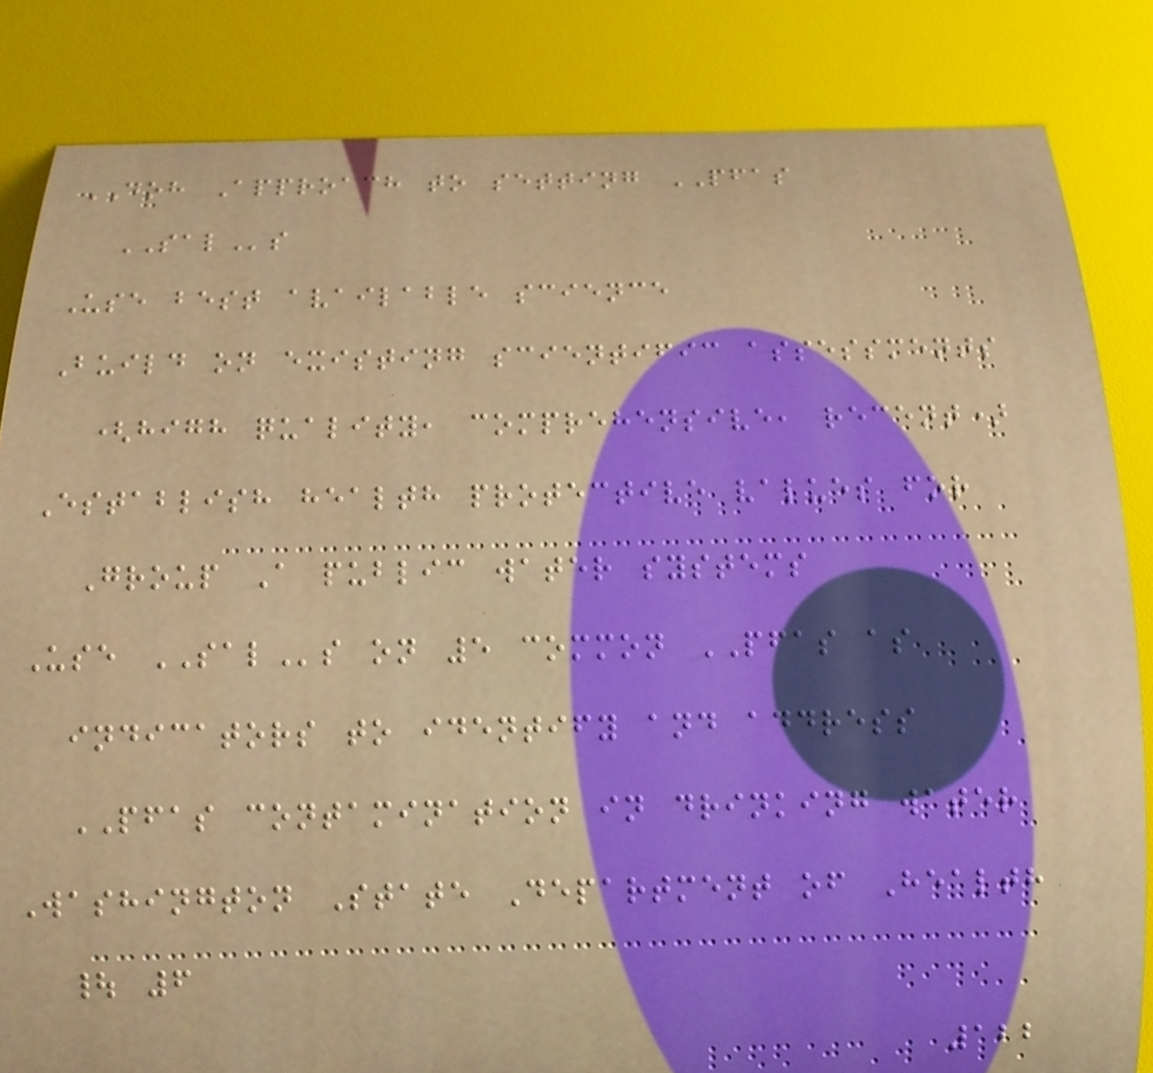DOH Approach to setting PFAS
SALs
Use best available science
Build on existing scientific assessments
(high quality, comprehensive, recent)
Establish health protective values for
Group A public water systems
Use SALs on 5 common PFAS as
indicators to identify and address
PFAS contamination in drinking water
Washington State Department of Health
| 6
122
